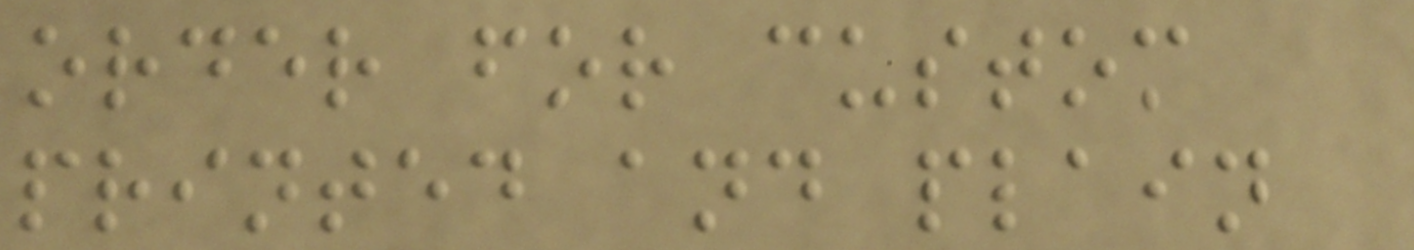order for custom
printed and plain
